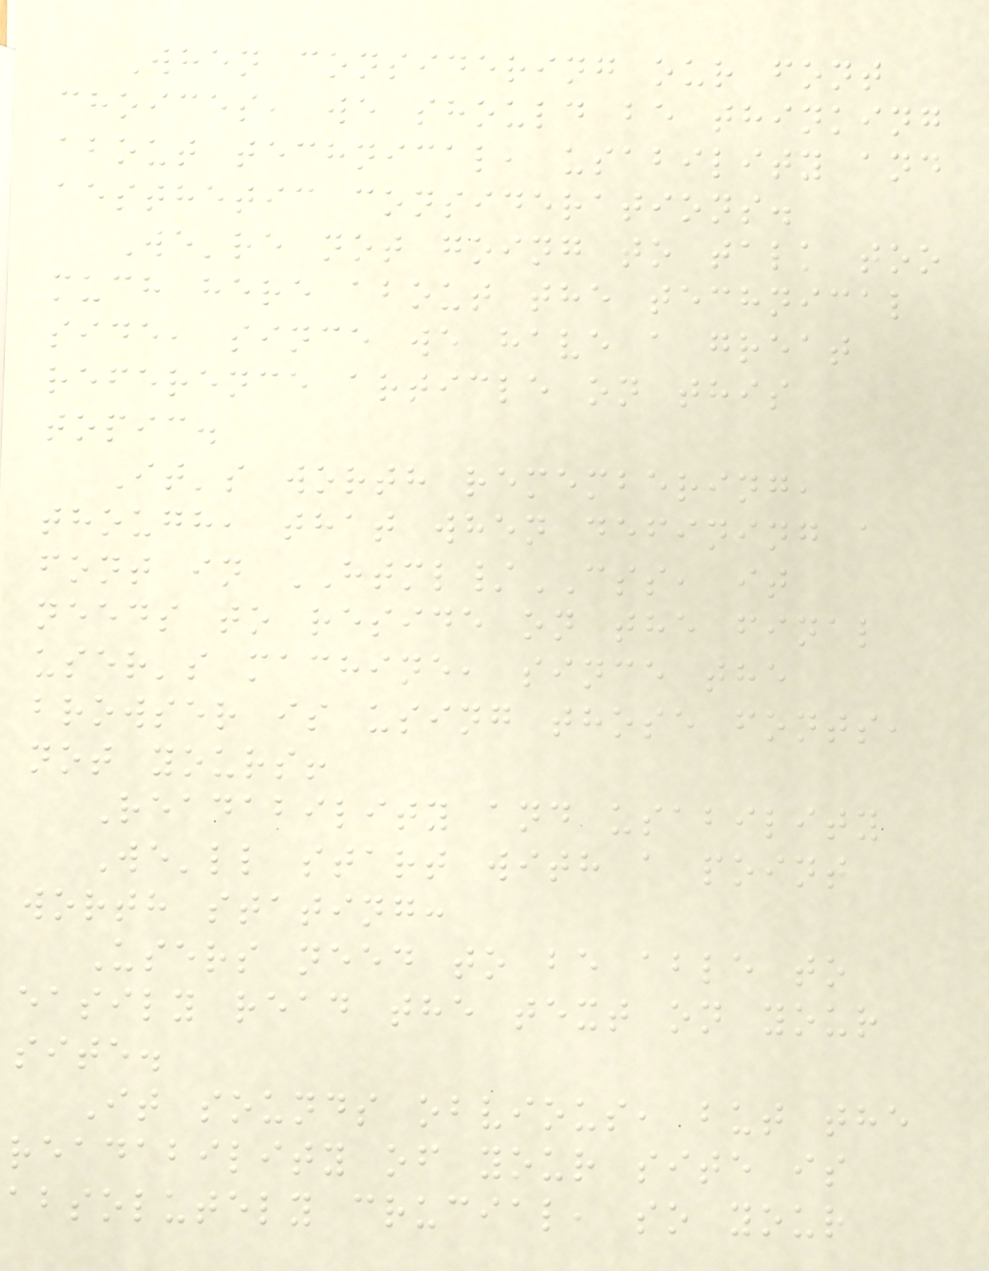When considering our font
choices, we should be thinking
about technical, usability and
aesthetic considerations.
We're not going to talk too
much here about the technical
side, since we have a great
reference article on this
topic.
It's worth remembering,
though, that when defining a
font in HTML/CSS, it
needs to reside on the final
user's machine, since the
browser is using those fonts,
not yours!
Readability and usability
We'll start with a point
worth stating:
Users need to be able to
easily read the text on your
site.
It sounds obvious, but the
readability of your site is
absolutely crucial, so your
